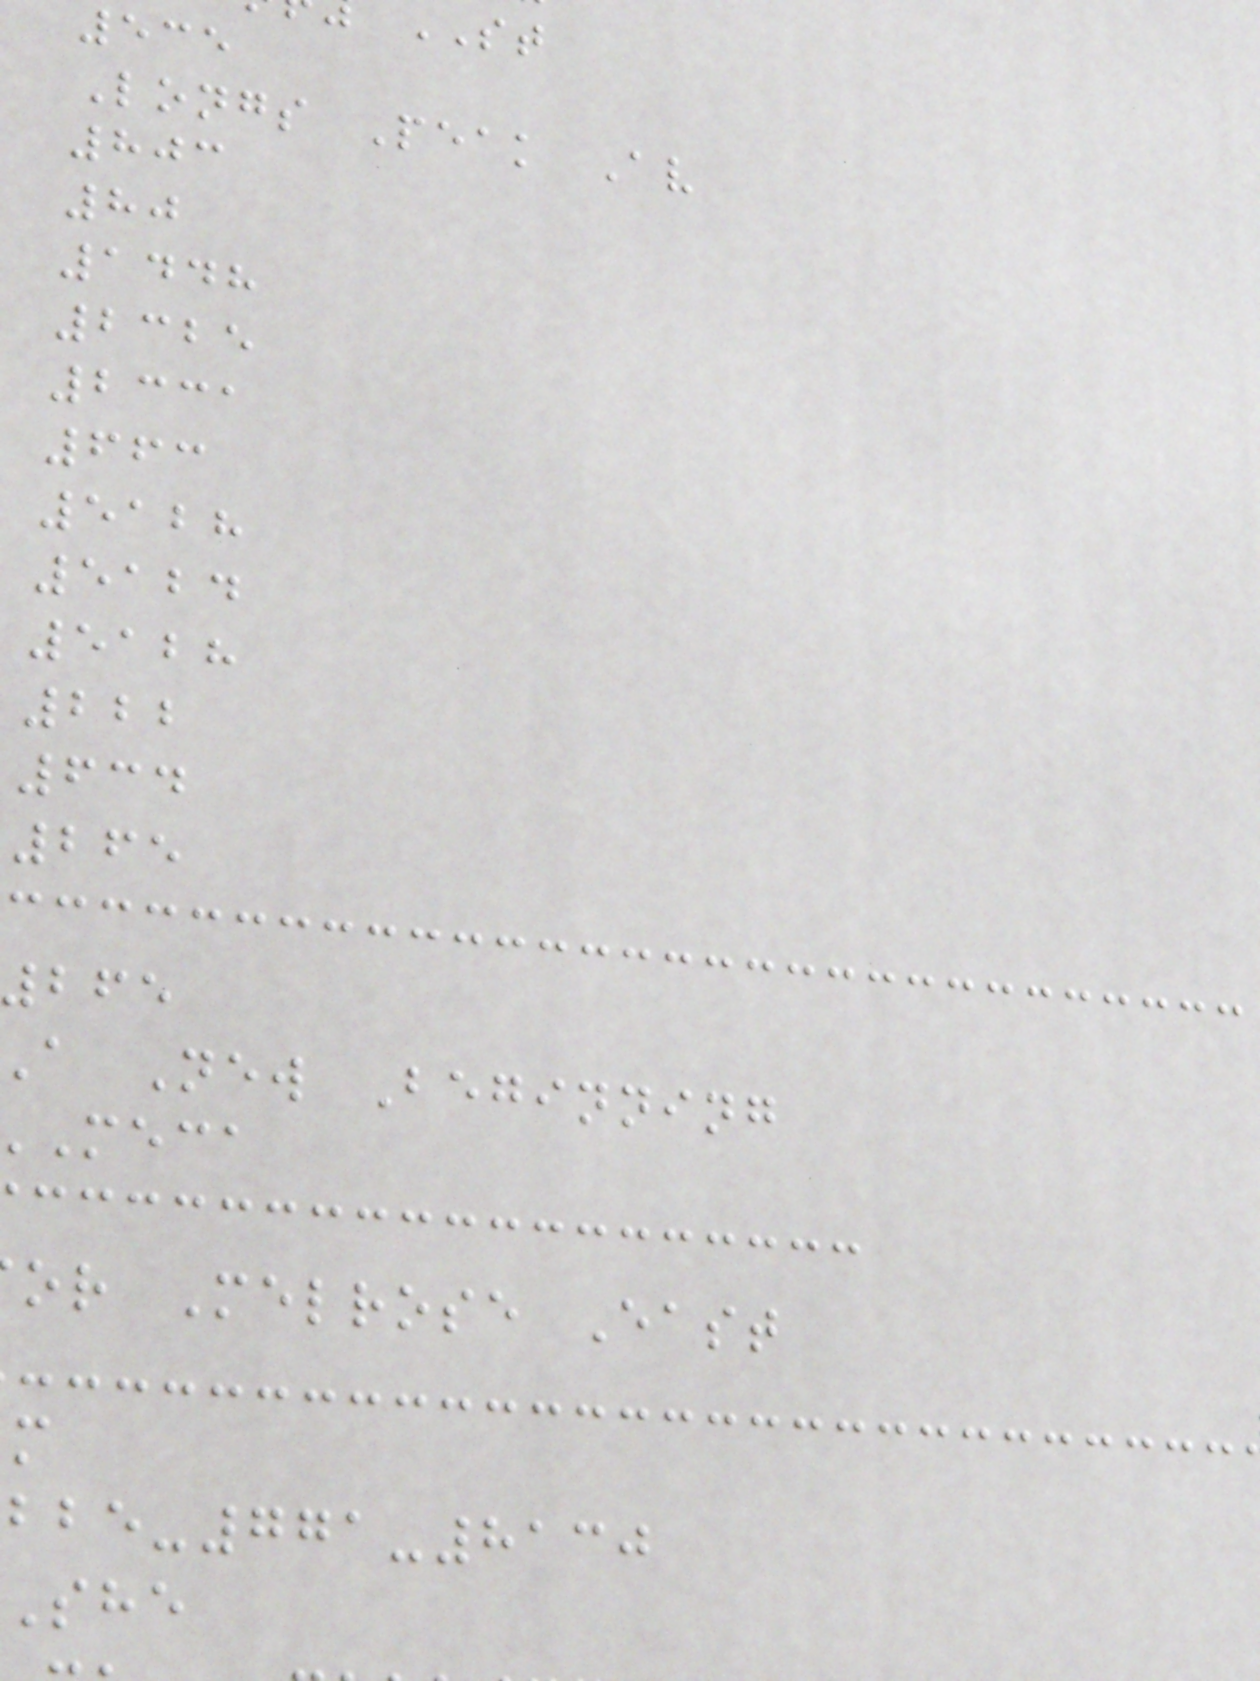ST
535
Longs Peak Av
803
80
1448
2325
2331
663
5128
5124
5128
222
634
265
265
a New Beginning
meca
or Melrose East
-771-8130
